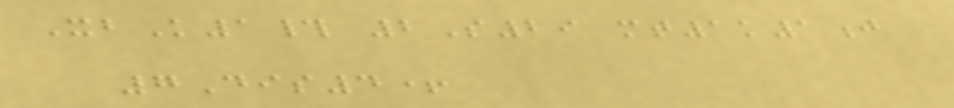XbK1# 2S29 mt1k1j
7Dis4+
